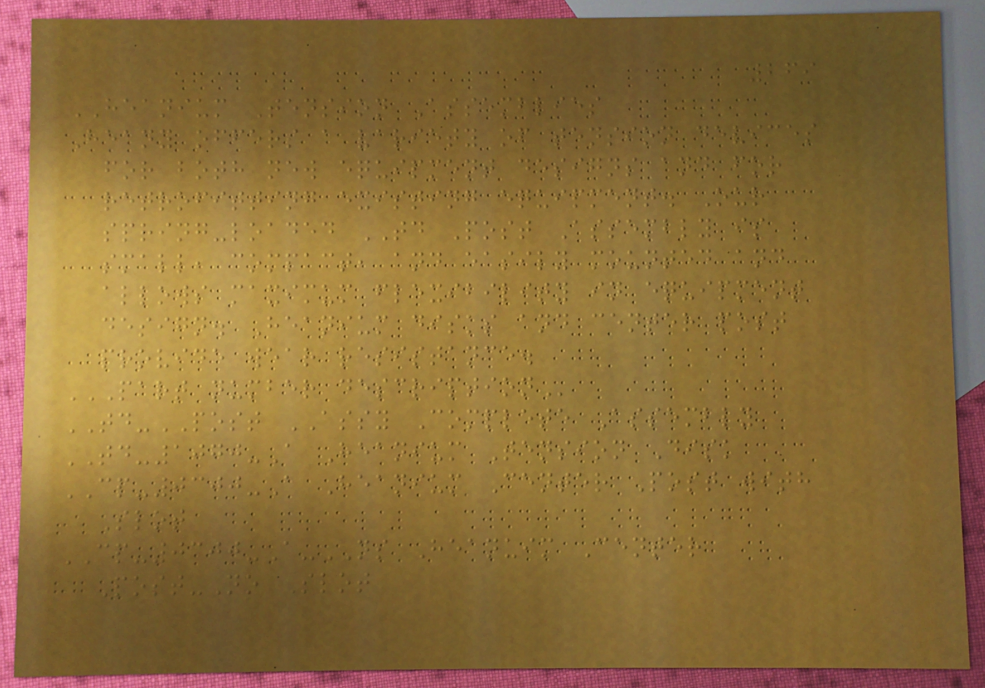269
HEANIUM Tension Assemblies
Heany offers a variety of tension devices
for both new equipment designs and for
retrofitting existing equipment. Our
spring-loaded TD Post Assembly is
small, compact, and easily mounted and
allows maximum flexibility in equipment
design. Heanium disks and center post
provide wear resistance.
PART NUMBER DESCRIPTION
TD-POST ASSY Complete Assembly
TD-1070-A Heanium Tension Disk
CP-0300-A Heanium Center Post with
Slot
CP-0300-A-NS Heanuim Center
Post-No Slot
